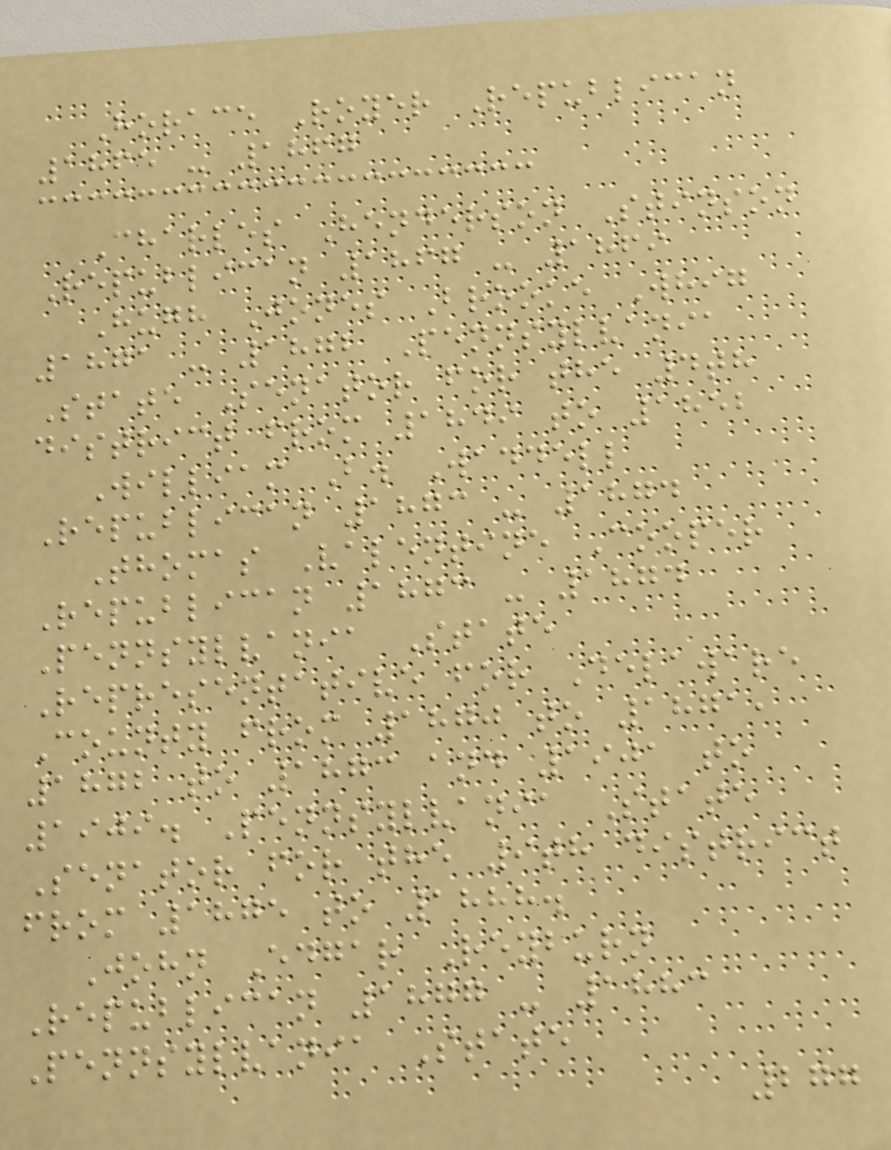Horace Royer Republican
1865 - 1867
Charles Henderson Stinson
Republican 1867 - 1869
Hugh Jones Brooke Whig
1871 - 1872 Pennsylvania
State Senator for the 4th
district from 1849 to 1852
William B. Waddell
Republican 1873 - 1874
Thomas Valentine Cooper
Republican 1873 - 1874
Pennsylvania State
Representative for Delaware
County from 1870 to 1871,
1872 to 1873 and 1901 to
1909. Pennsylvania State
Senator for the 9th district
from 1875 to 1888.
John Edgar Reyburn
Republican 1877 - 1883
Pennsylvania State
277
